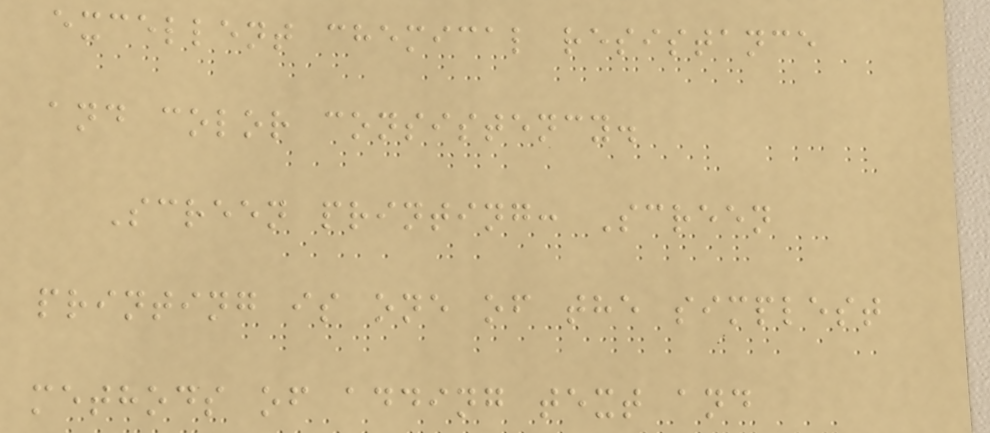excellent chemical resistance
and color consistency.
Screen printing: Screen
printing is one of the simplest
methods of adding text and
